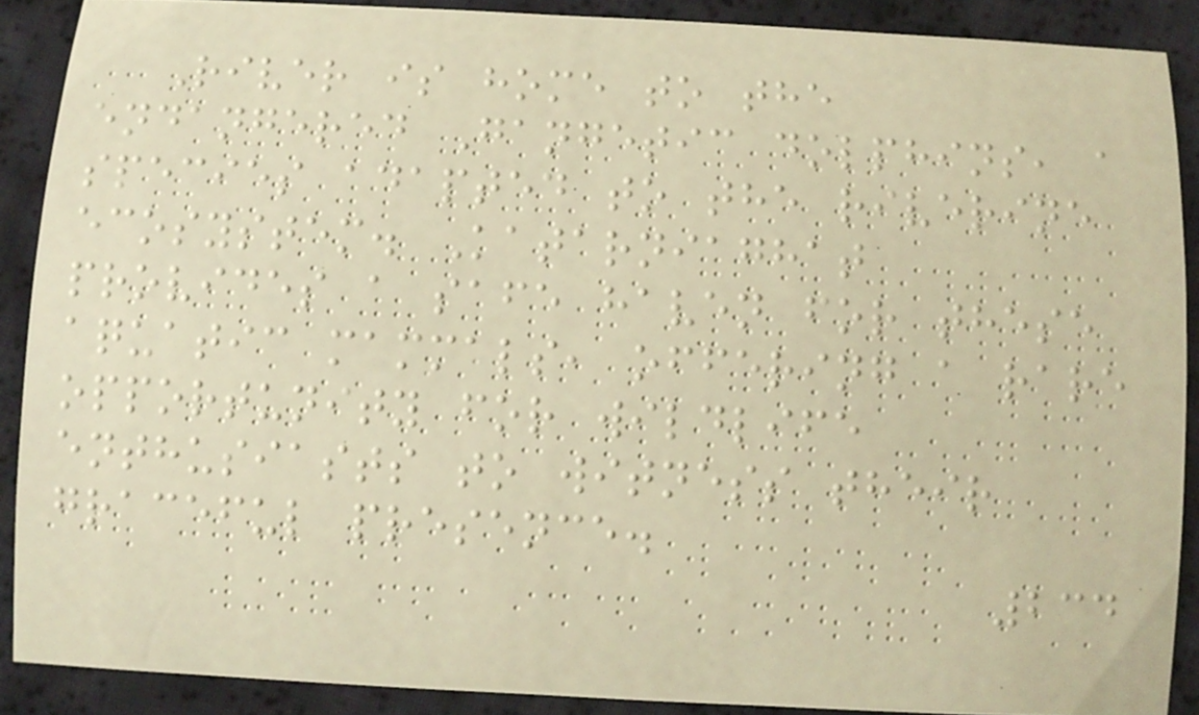River is home to the
endangered Gangetic dolphins, a
species adapted to the riverine
ecosystem. Katarniaghat
provides a safe haven for these
aquatic mammals, offering a rare
opportunity for wildlife
enthusiasts to witness their
graceful presence.
234
